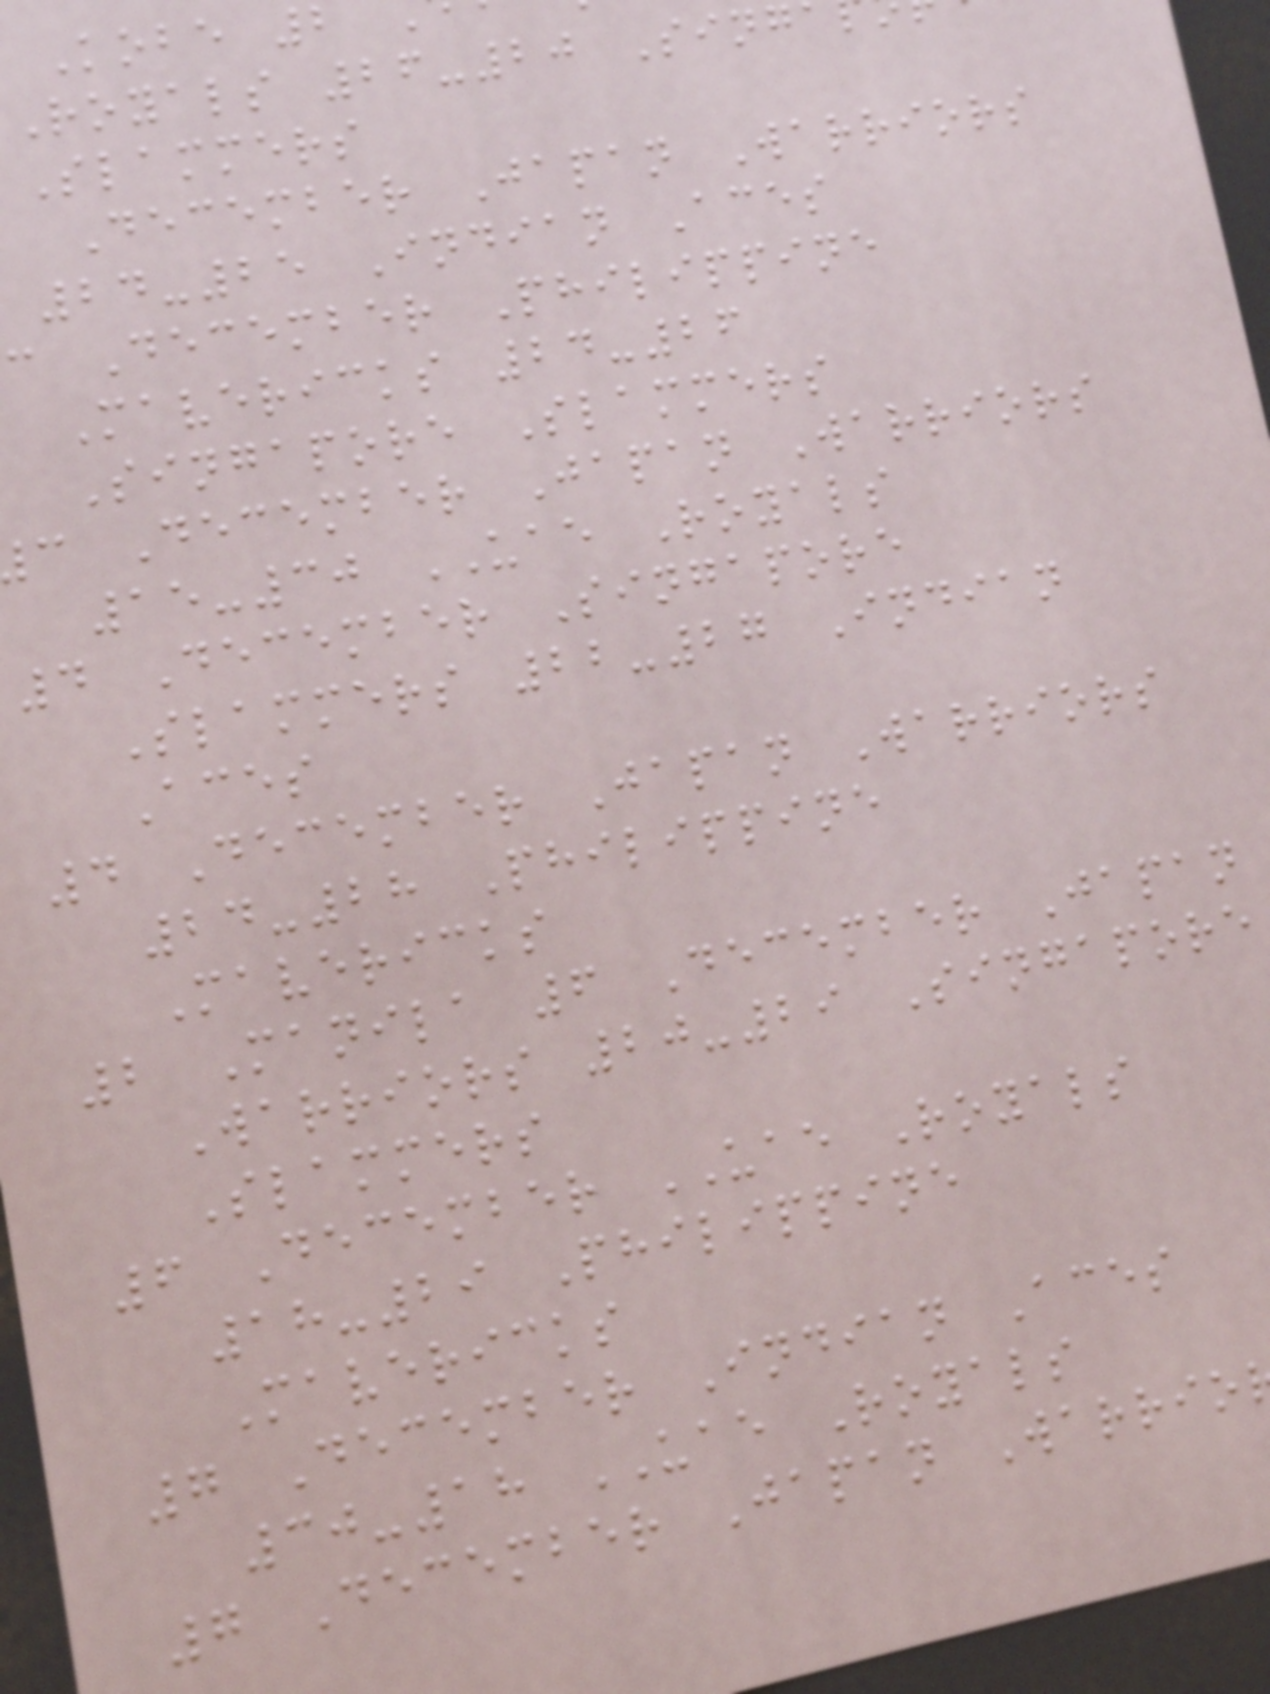Kobe 2
Royals 26-20 Sing
Slammers
December Japan Warriors
24-25 Indian Aces
c December Philippine
Mavericks 24-26
Singapore Slammers
c December Japan Warriors
15-30 UAE Royals
4 December Singapore
Slammers 22-27 Indian
Aces
4 December Japan Warriors
24-28 Philippine
Mavericks
2 Manila 6 December Japan
Warriors 20-29 Singapore
Slammers
6 December UAE Royals
18-29 Philippine
Mavericks
7 December Indian Aces
30-18 UAE Royals
7 December Japan Warrio
